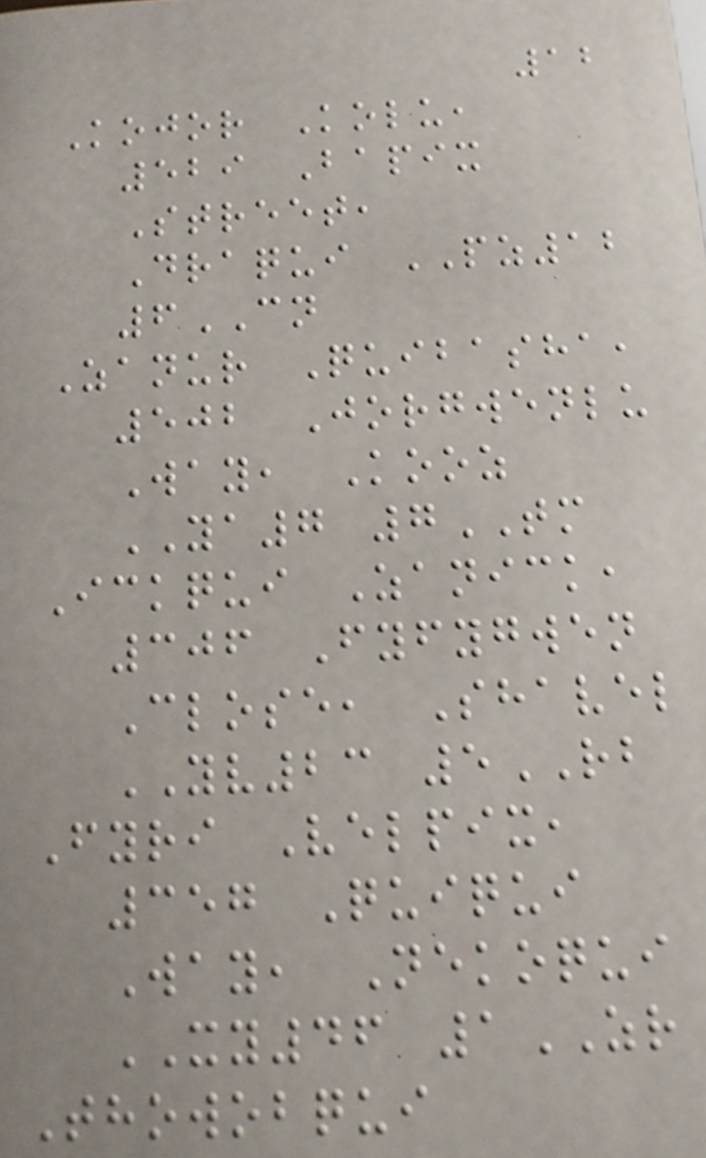12
Kojor Kolu,
529 Bapix
Street,
Draqui PZ12
6CN
Zanur Quibasha,
502 Jorgwenlu
Way, Kooz
YA7 7TM
Ickqui Zanick,
306 Fyfygwen
Close, Shavel
YV23 5RB
Fyri Velpix,
357 Quiqui
Way, Nekoqui
XY46 1ZR
Thowobqui
